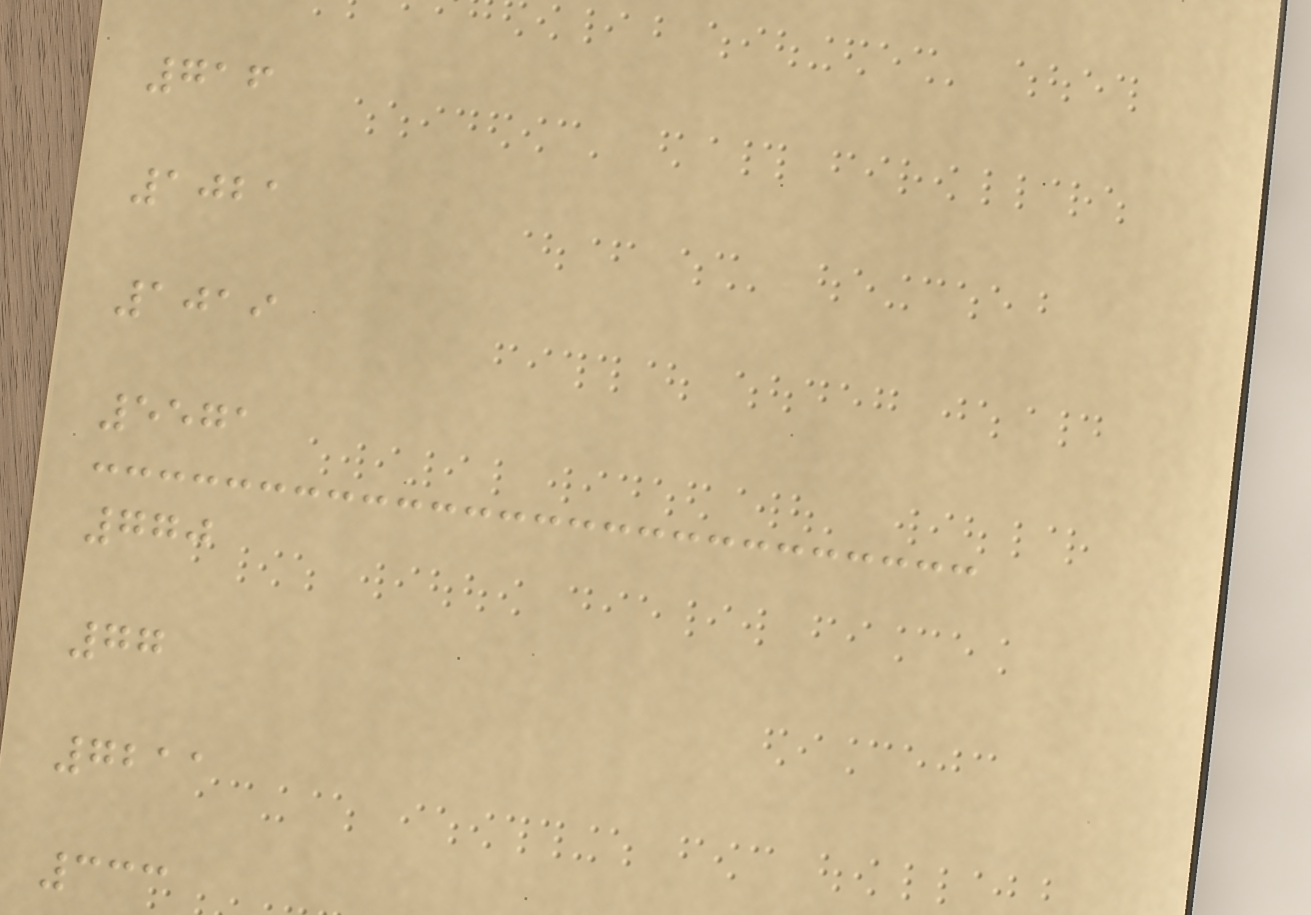716
1021
1019
5571
770
77
7211
333
